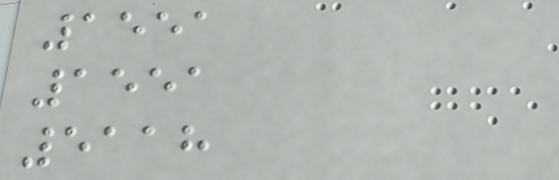1551
1551
5118
